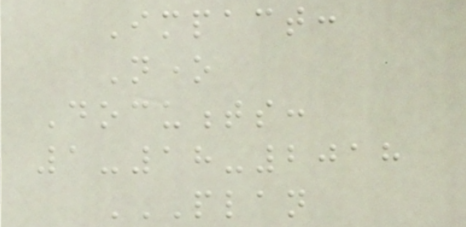Impact:
None
Documents:
1-18-2018
PLAN
